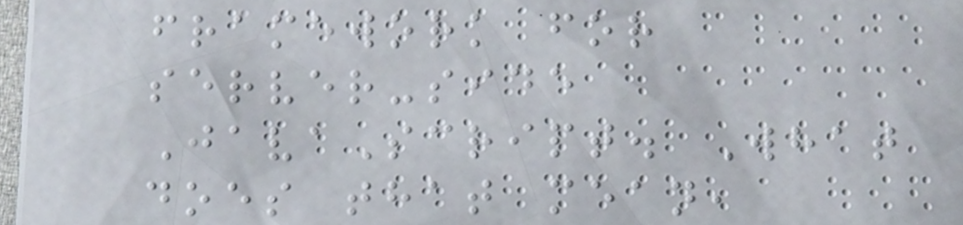framework for
server-side
JavaScript. What
does that mean,
